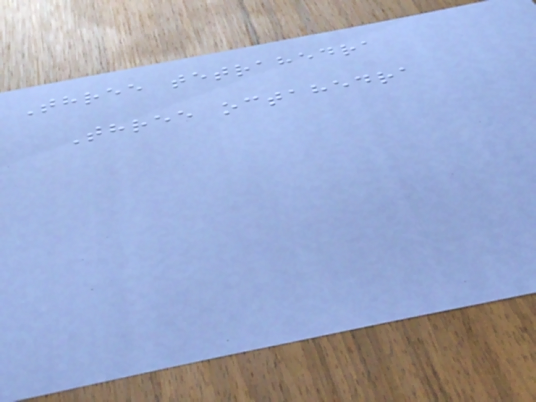Three tetrahedra
Three octahedra
